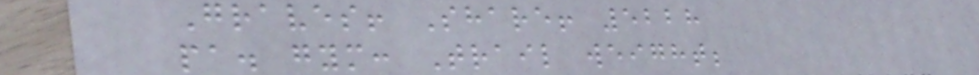Graves! Share! 5228
pa. gym: Trail weight;
